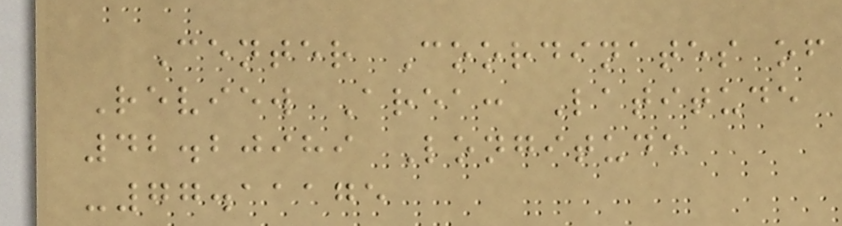Center Coordinates of
Review Area: Latitude
42.20989 Longitude
-77.11175
